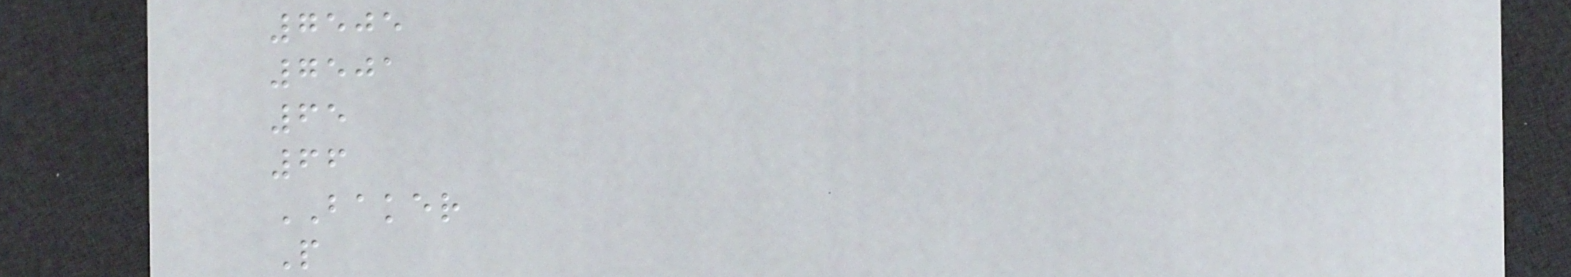7505
7501
65
66
BAKER
P
